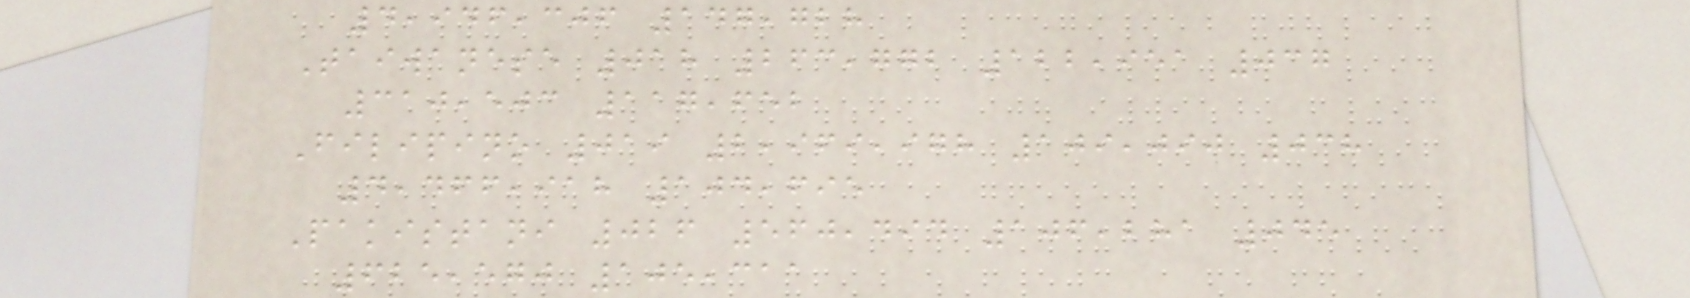4,946,306 147,728
Taiwanese 018 263,772 122,951 037
310,503 117,652
Filipino 019 2,969,978 109,090 038
4,466,918 104,695
Pakistani 026 560,494 106,281 045
625,570 105,311
